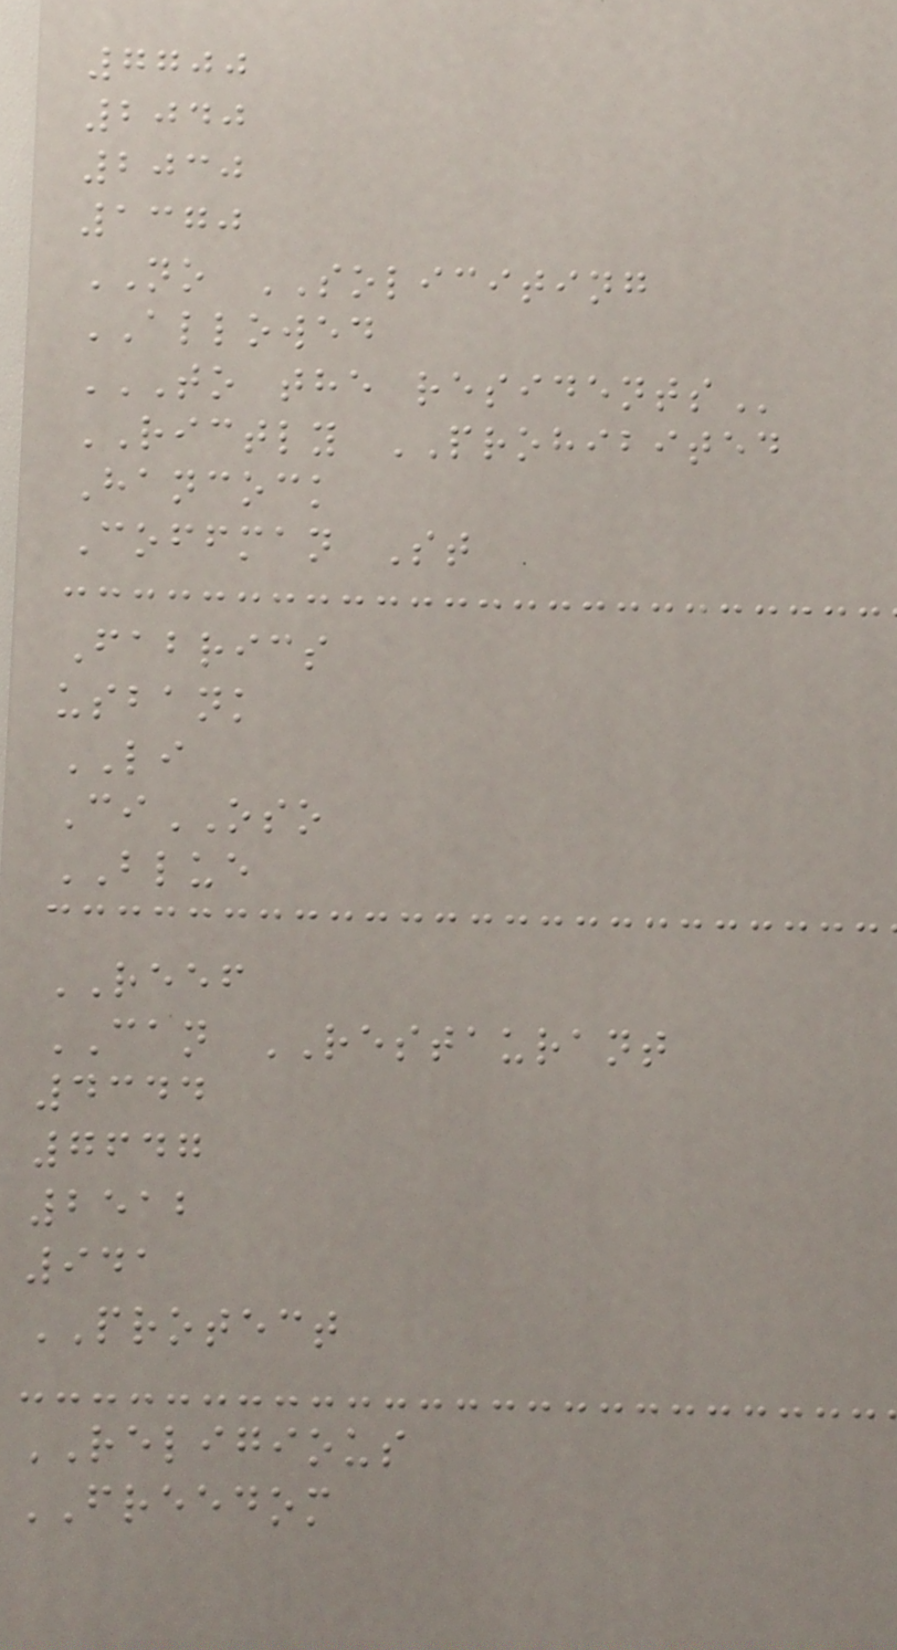7700
2040
2030
1370
NO SOLICITING
ALLOWED
TO THE RESIDENTS
RICTLY PROHIBITED
Hancock
Coffman St
Fabrics
usbank
LI
CiOSO
BLUE
REEF
CAN RESTAURANT
4344
7647
2512
941
PROTECT
RELIGIOUS
FREEDOM
